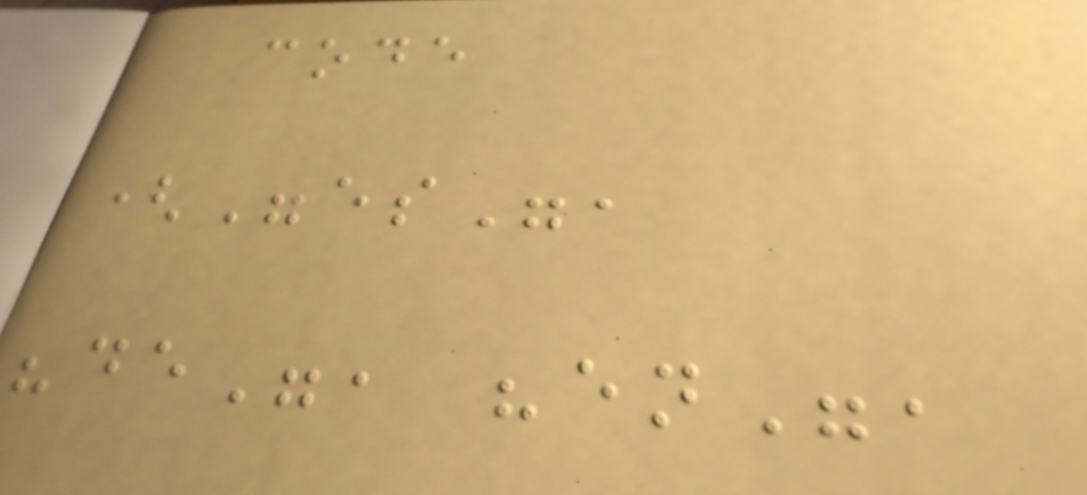code
("es",
"de", "en",
